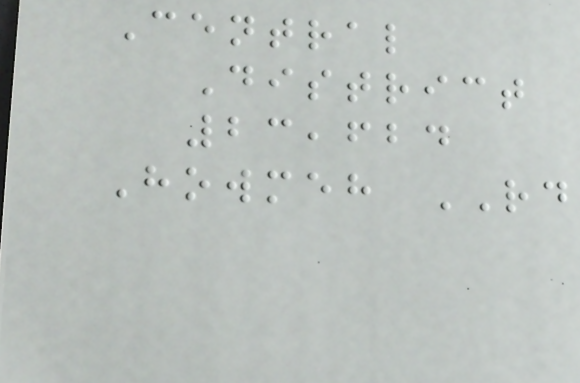Central
District
23,624
Howmeh RD
